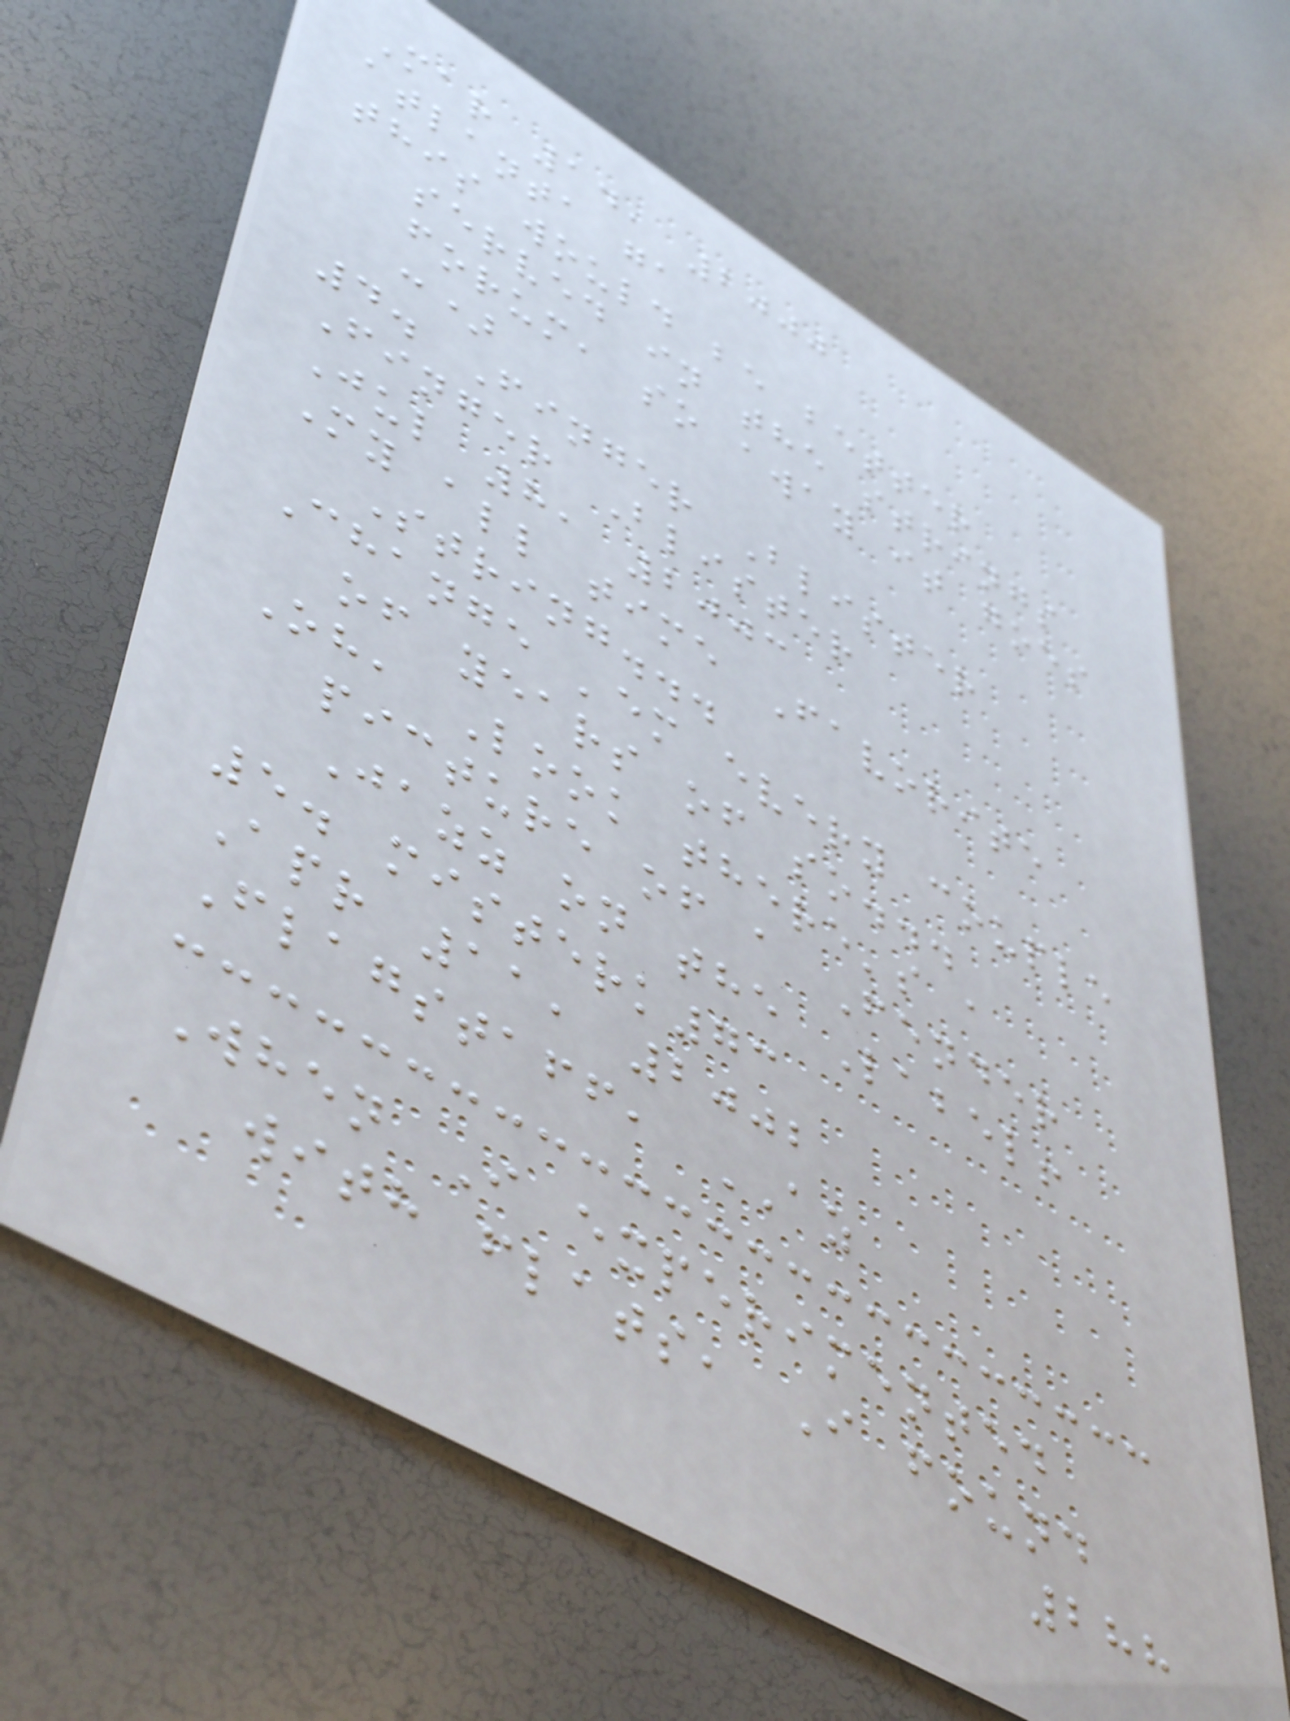Mar 14, 2000
atlanta ga
this would be better
served in the strings
forum, so away it goes
:)
4. Finger Blister
Finger Blister
Jul 8, 2003
My all time Favorite
String...
Change 'em every couple
of years of so...
Oh, Look there's a
picture of a Fender
Jazz on the Label!
5. misterk73
Apr 11, 2002
Flagstaff, AZ
When I experimented
with flats, I found
288
